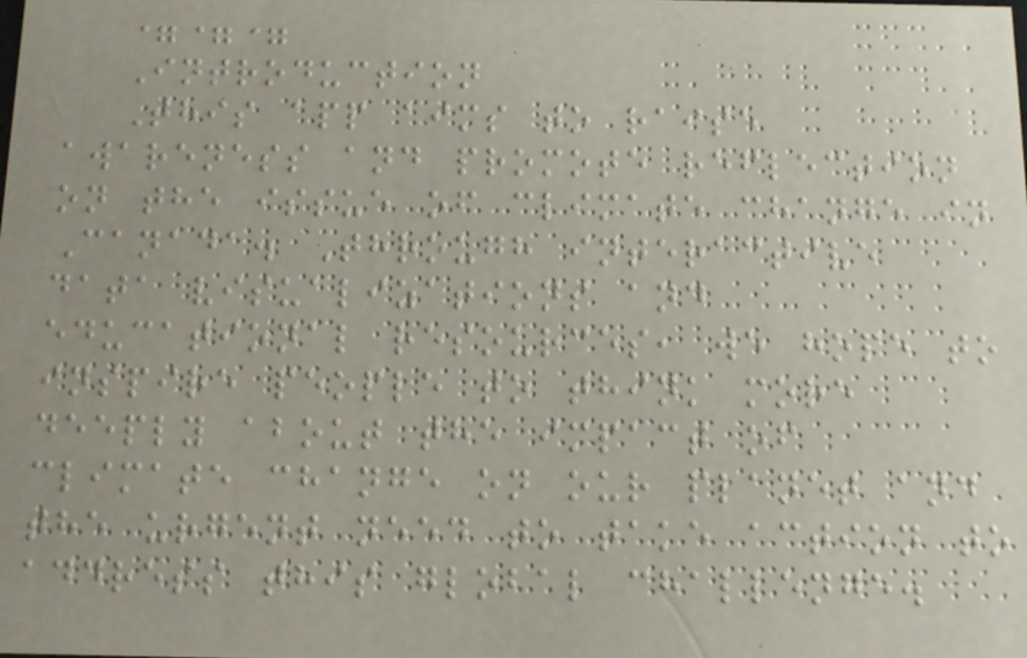===
Introduction
This app aims to raise
awareness and promote reflection
on the issue of climate change in
Canada. Through interactive
data visualizations and
educational resources, we hope to
inspire people to think more
deeply about the impact of
climate change on our planet and
the urgent need to take action to
address this global challenge.
